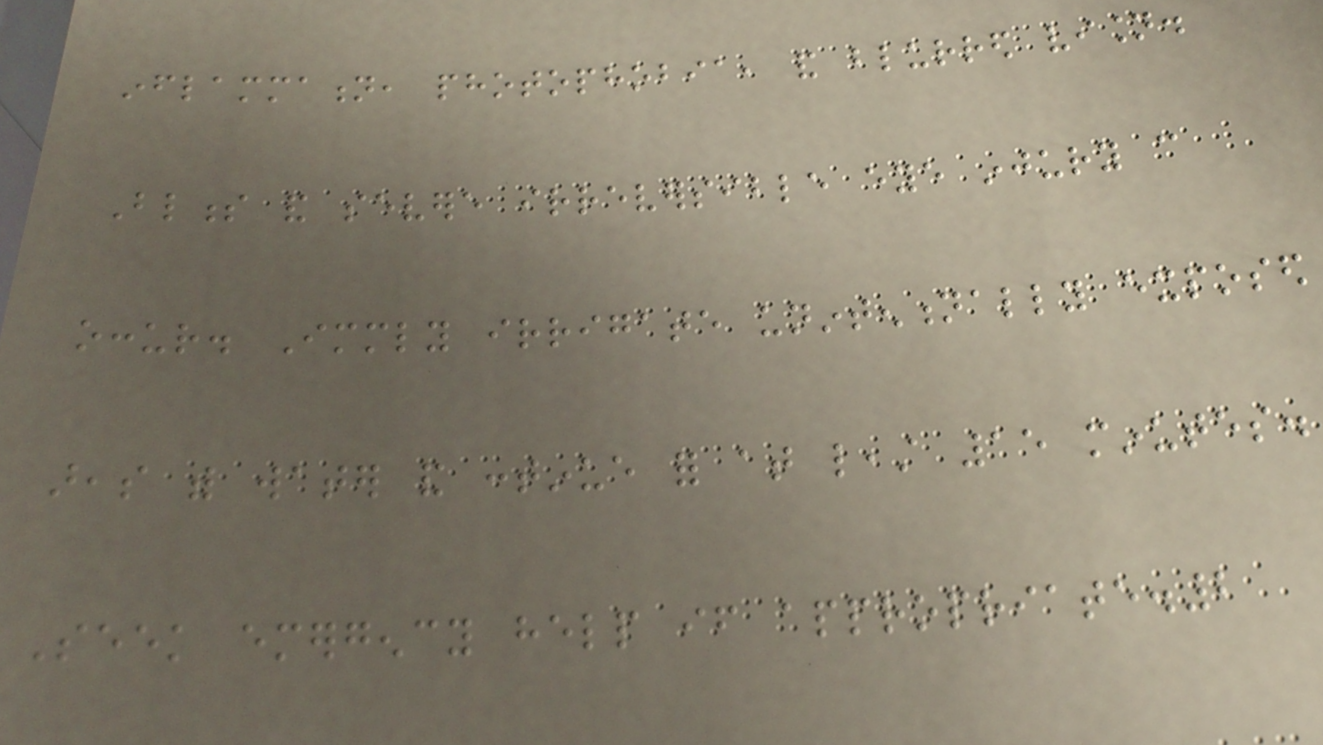inflammation, photophobia, and blurred vision.
Blindness and severe irreversible eye injury can
occur. Immediately irrigate unintentionally exposed
areas with water and continue for at least 15 minutes.
Seek emergency help if appropriate.2
